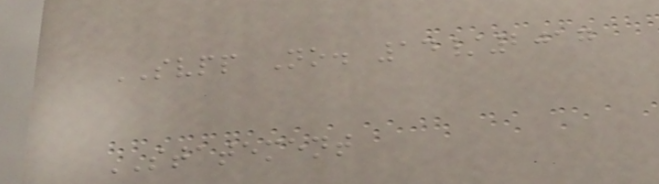SVPP No. 14/2017
STATEMENT
